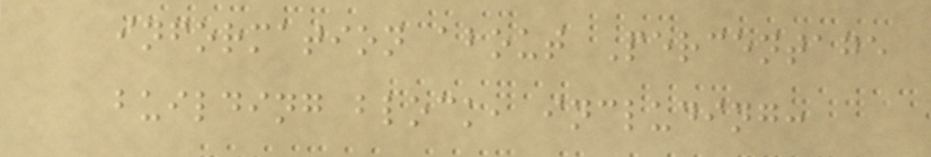information about Percentage
building block, including:
